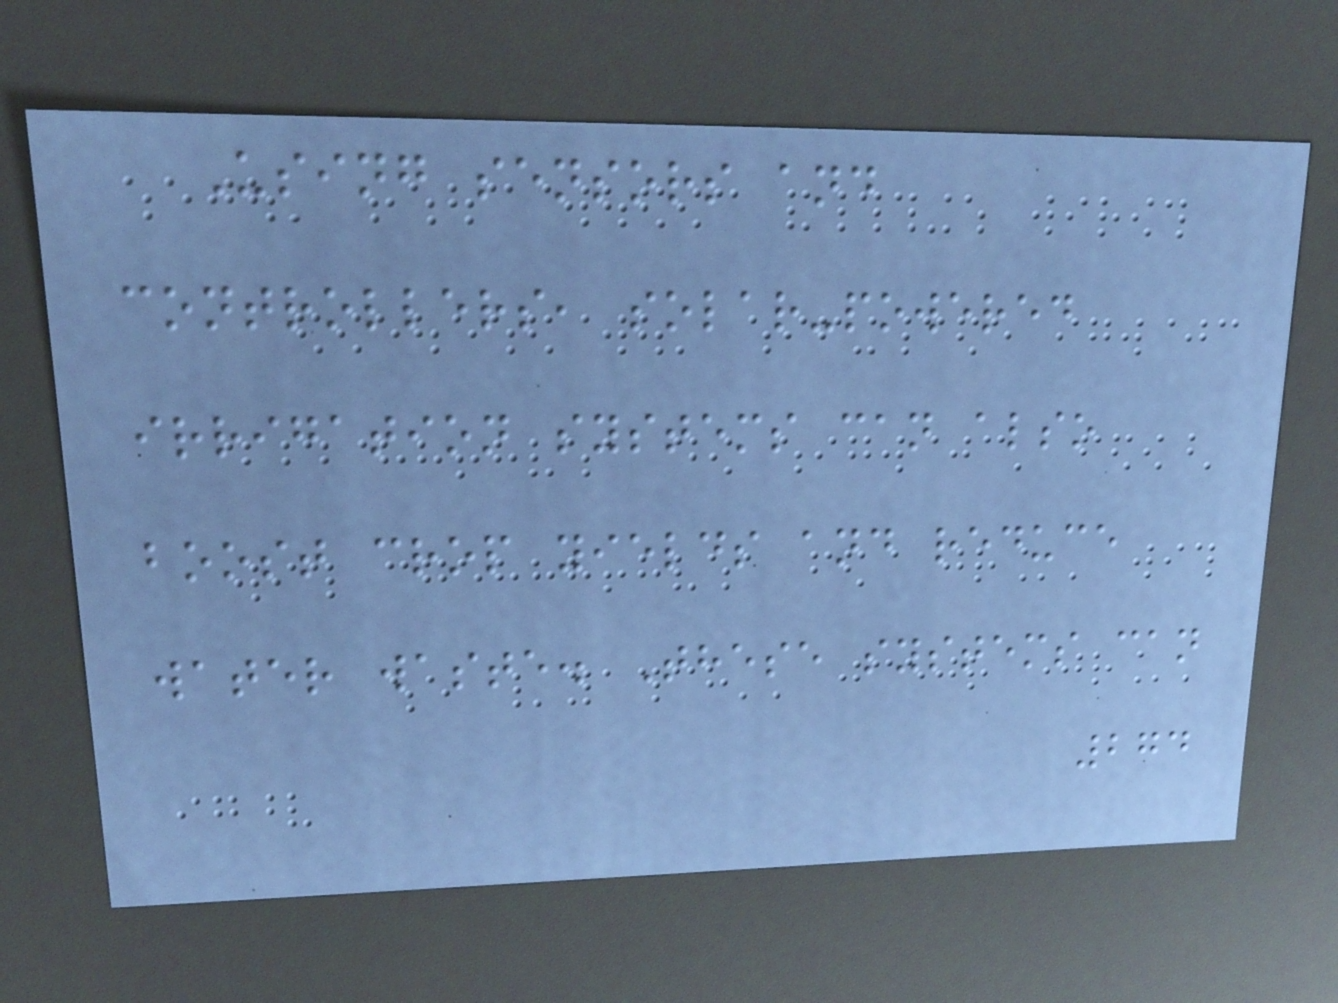Using sensors and
controllers, solar-powered
irrigation systems can also
boost crop yields and reduce
water waste. These systems can
274
